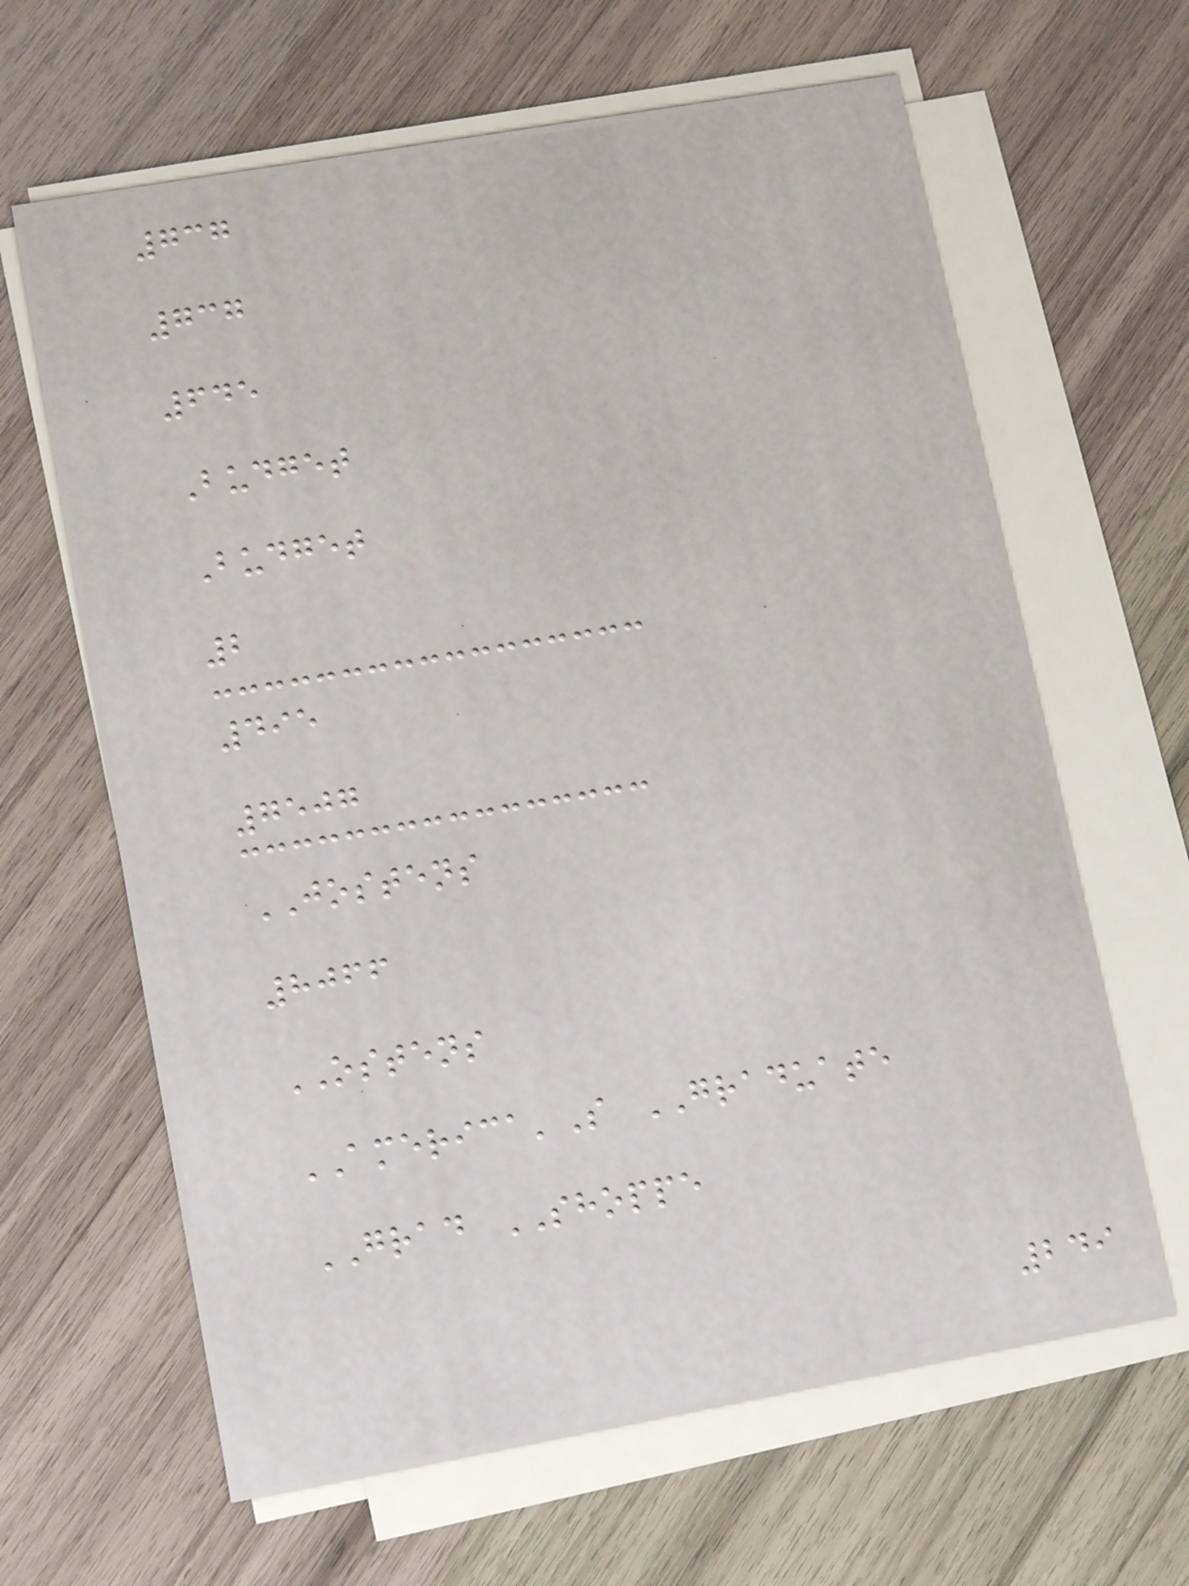737
737
645
Budget
Budget
2
495
7507
JOSTENS
8066
OSTENS
AMERICA'S GRADUATE
GRAD SHOPPE
249
